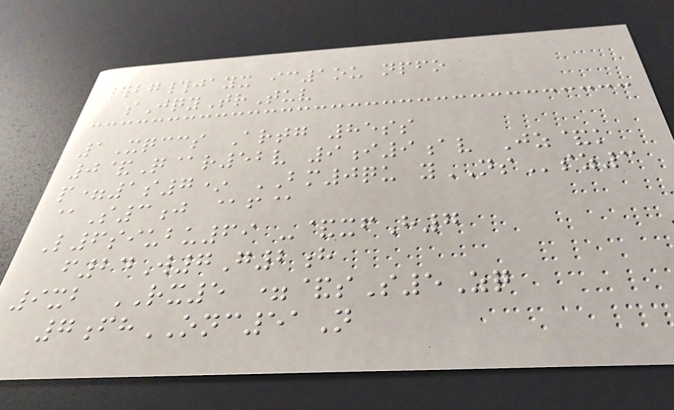#bg#jayx ic1ou npfo
sJqyTrTuv
1Xqccs Artg 85ss
0&Q@r52v 9i9av Jz&k
p=1s7* BM0qu yNSsz3
@S3j @f@
L6siubu69 -&xfH7
f24W7G2h
9xb RX5 =&sS5Zq
7fhONC51N
